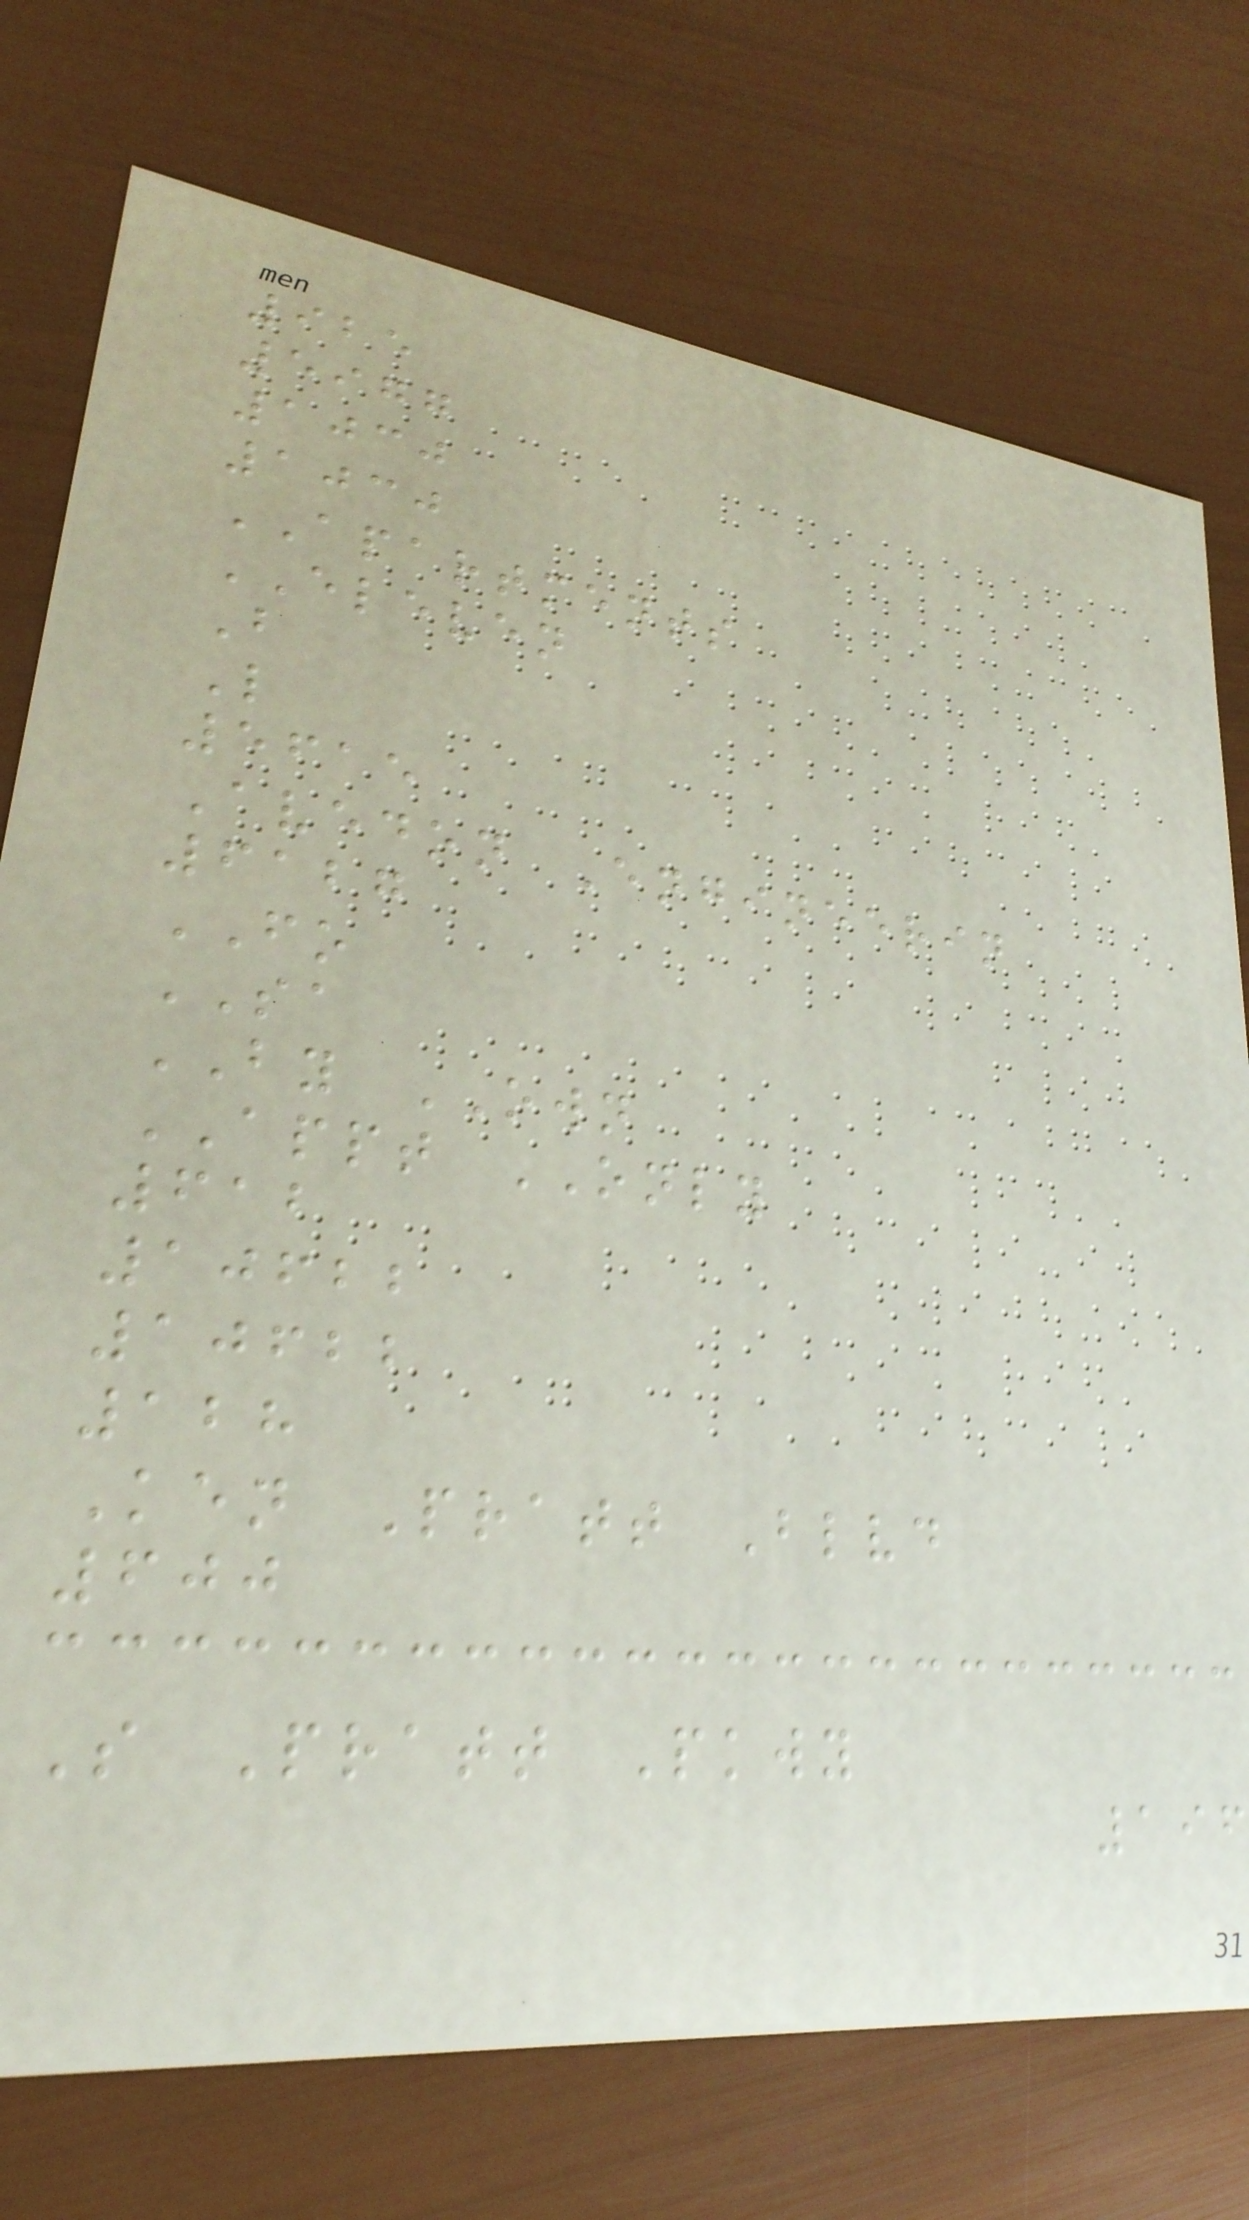925
5977
1030
1030
APARTMENTS
ELEVEN
B
L
5615
Avedon Engineerin
6127
FO
SA
BY OWN
APPT ONLY
612
10622
10622
128
Ken Pratt Blvd
600
S Pratt Pkwy
196
